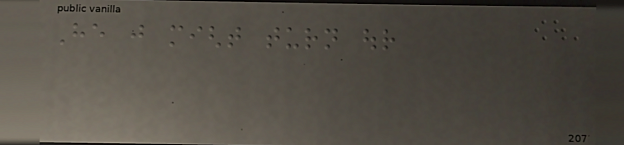He just might turn our
